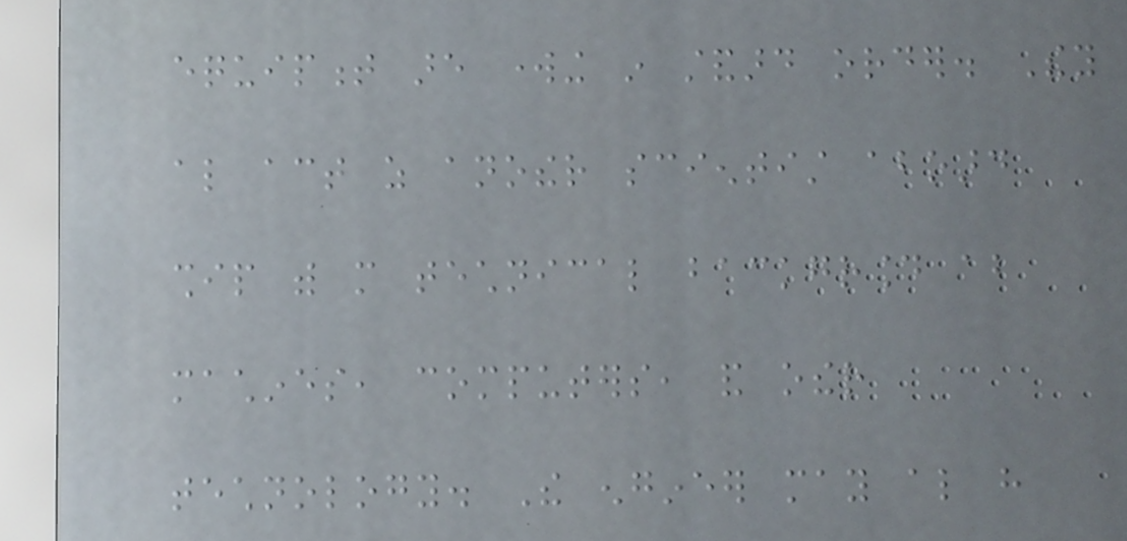equipment are working in standard order. They
also act as another scientist aboard
ship with more technical background about
machines, computers, and other
technology. The engineer may also have
